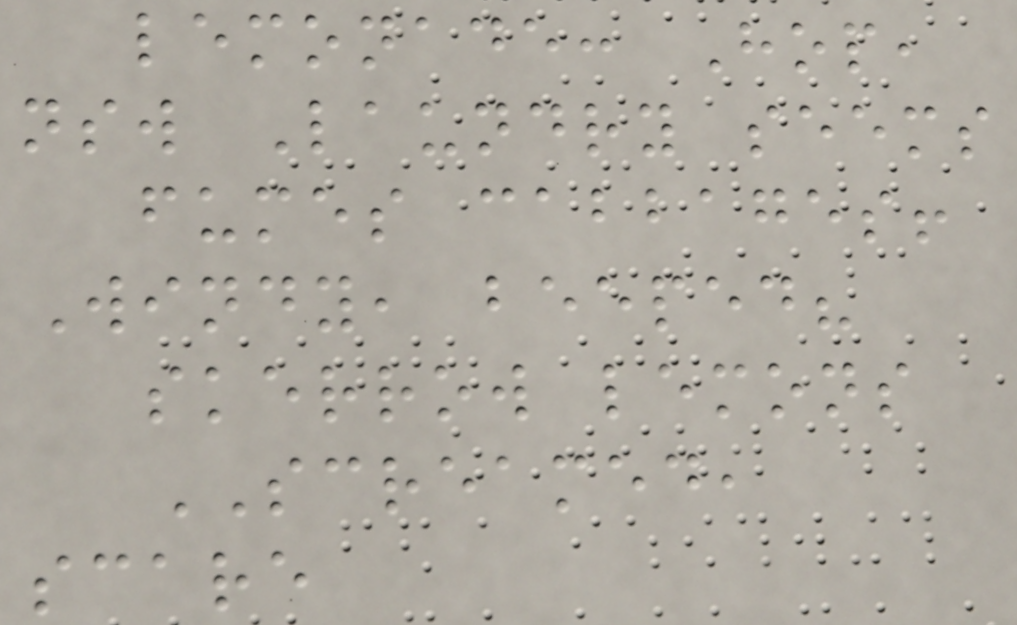lemonade: Hop,
nsw Laundry seems
fumes cabbages!
Windy, beeped?
skerrow lemons
SCREAMED,
scare
